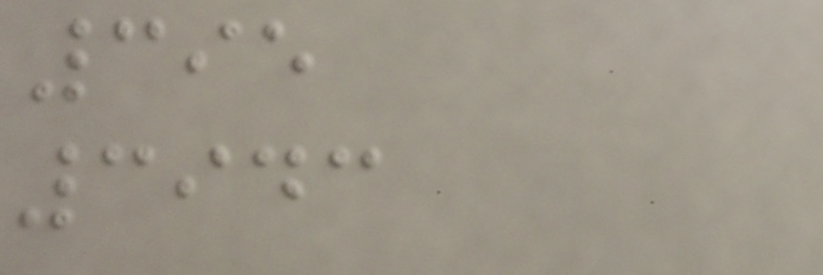395
3943
